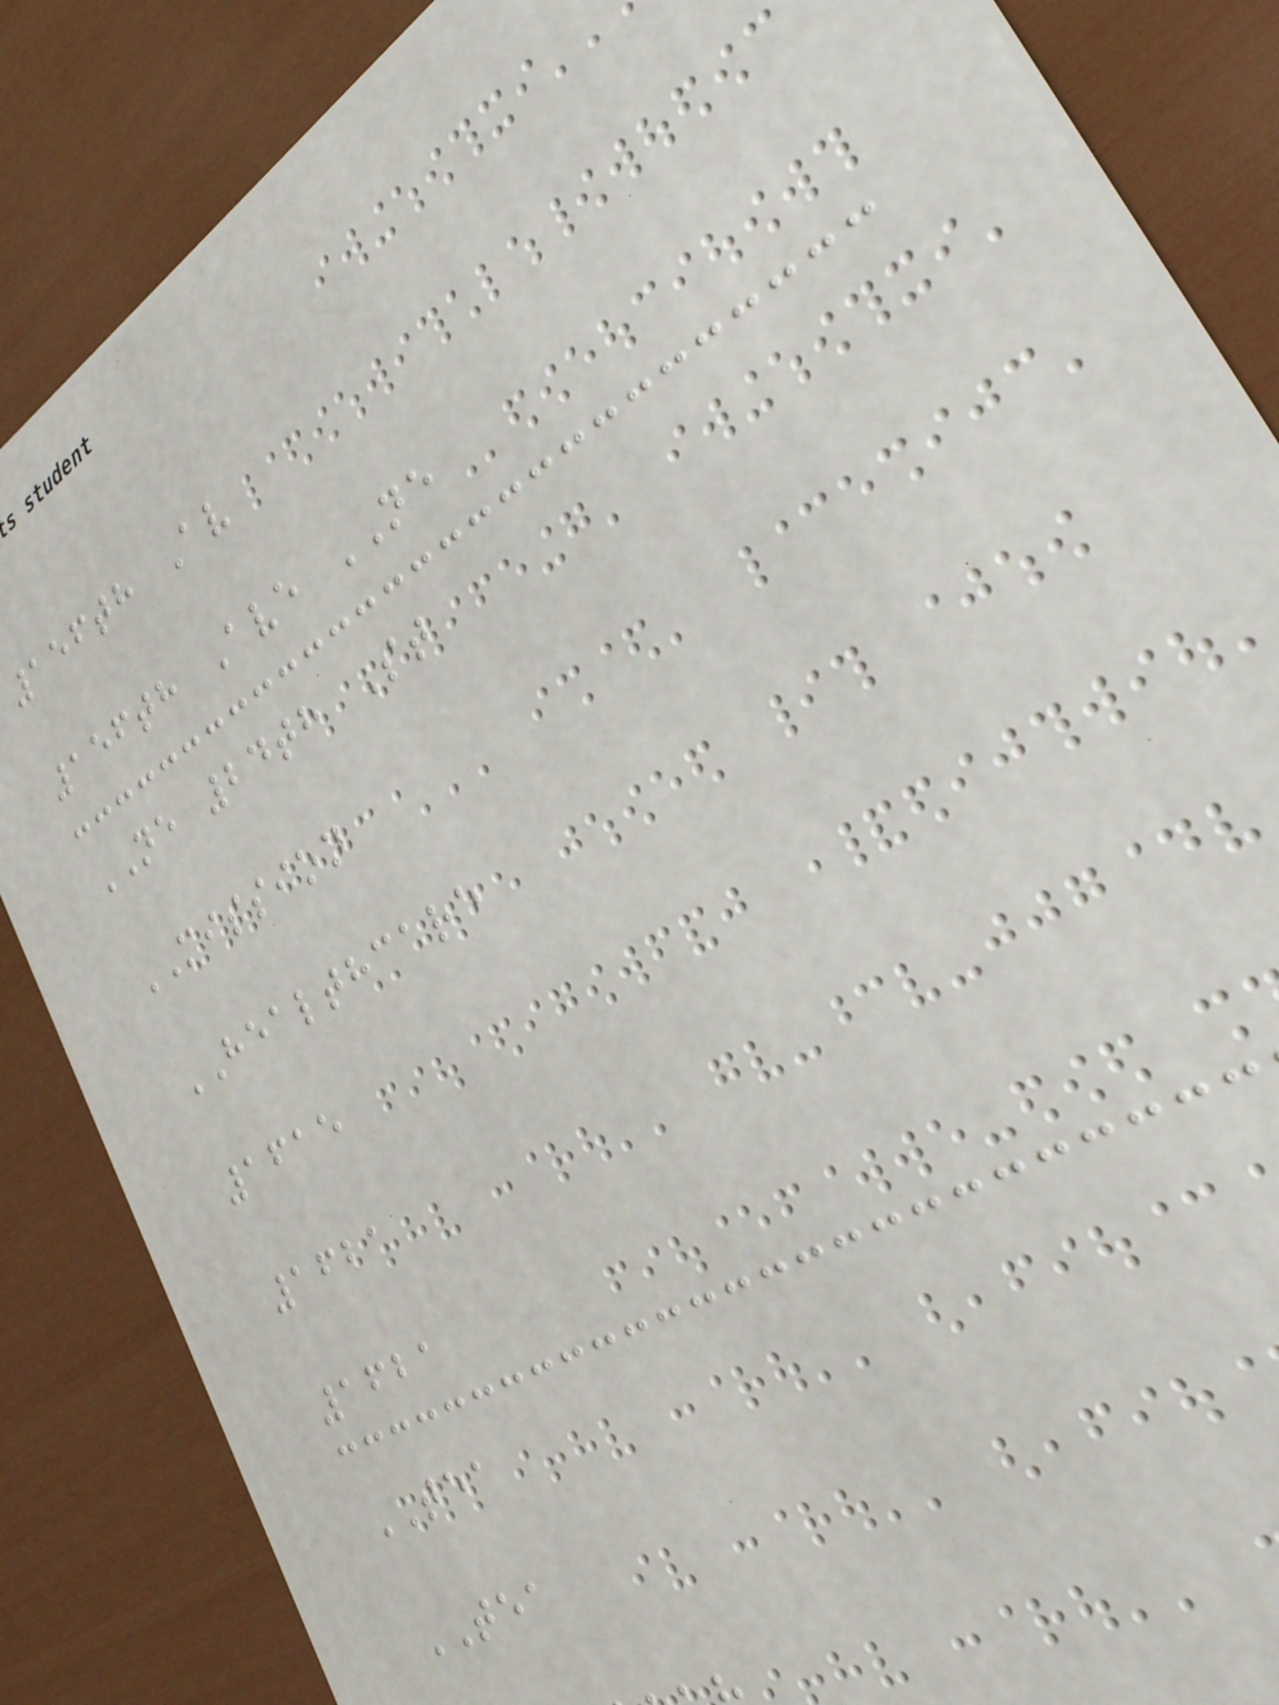156th Av
156th Ave NE
NE 24th St
MISSION
HEALTHCARE
1615
1621
1621
TEA
TEA
